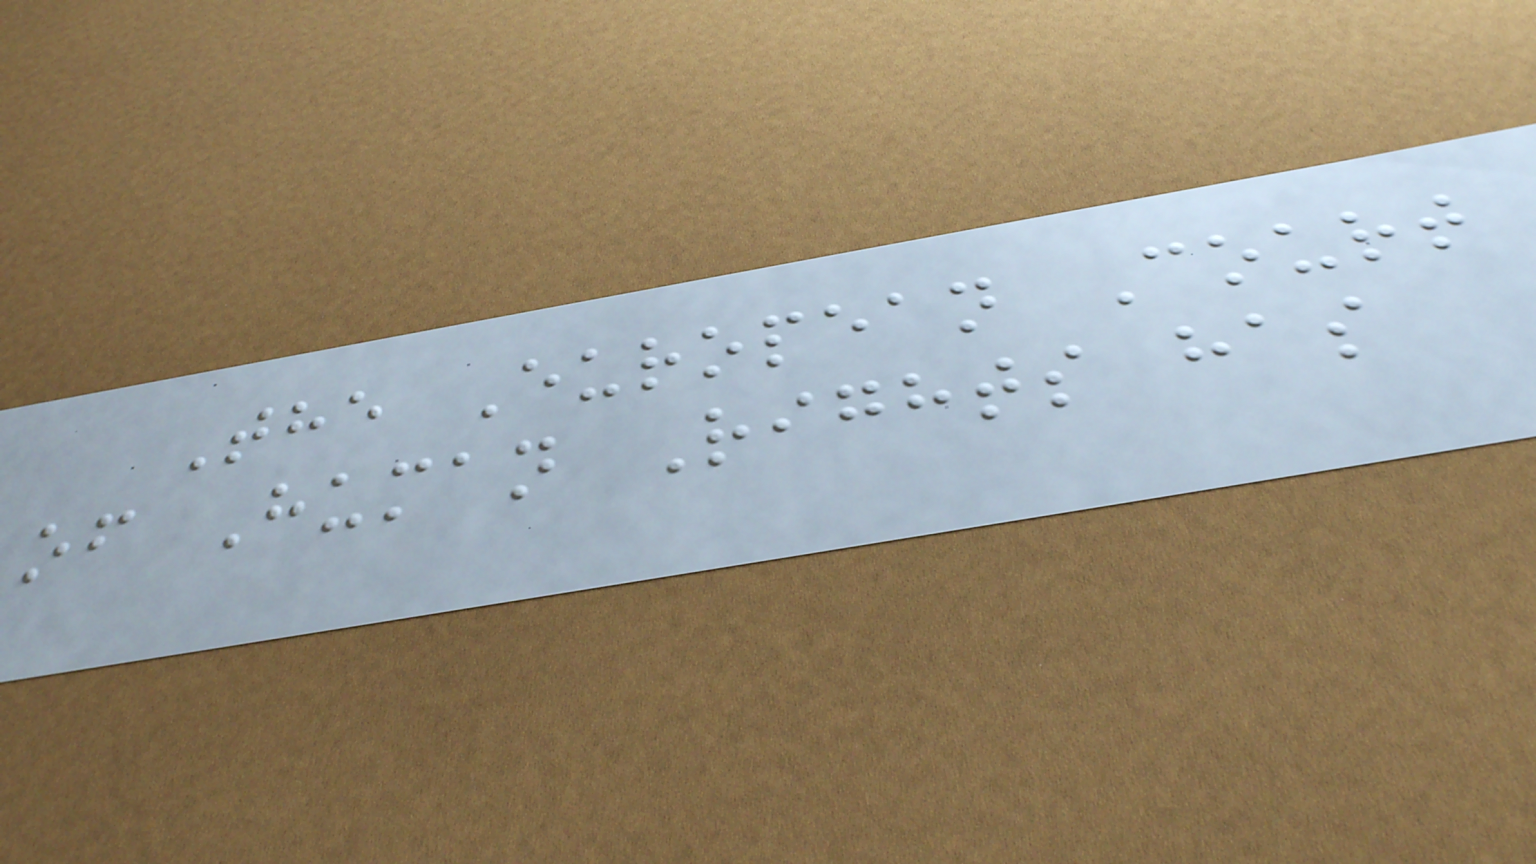The European Court
of Human Rights has
